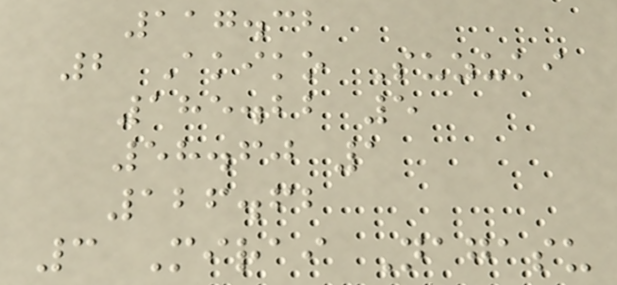117.32
2 Akiko Suzuki
185.22 5
58.60 1
126.62
3 Mirai Nagasu
